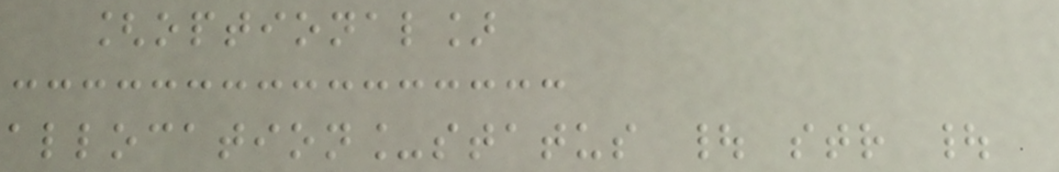[optional]
allocation_status | str |
